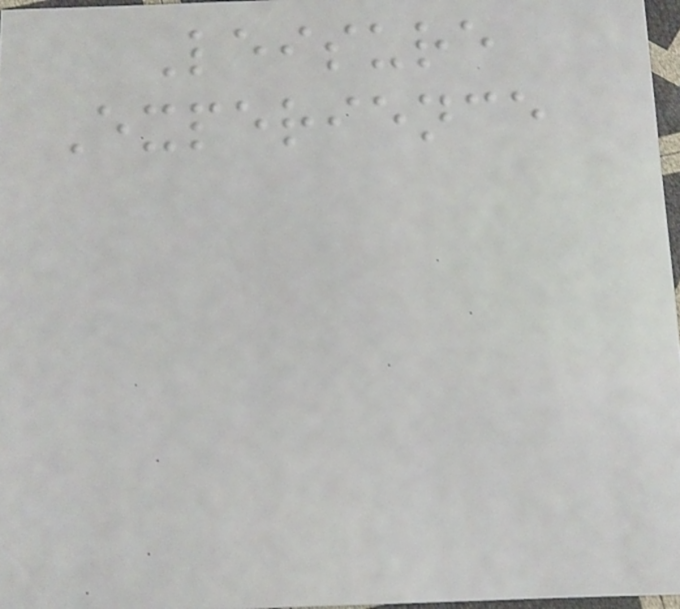Leisure
Experience
